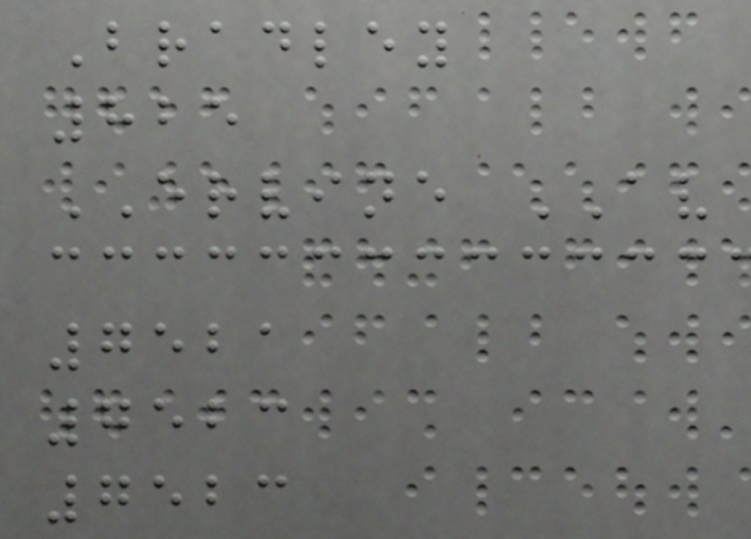Bradley
825
ERVINE AV
7521
7523
7523
